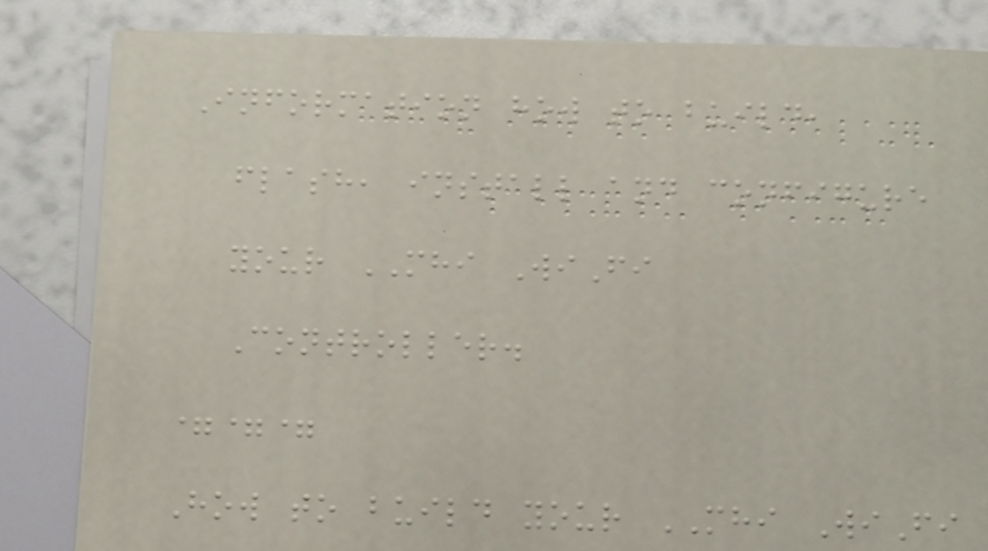Information how to build,
flash, install and configure
your MHI WiFi
Controller.
===
How to build your MHI WiFi
